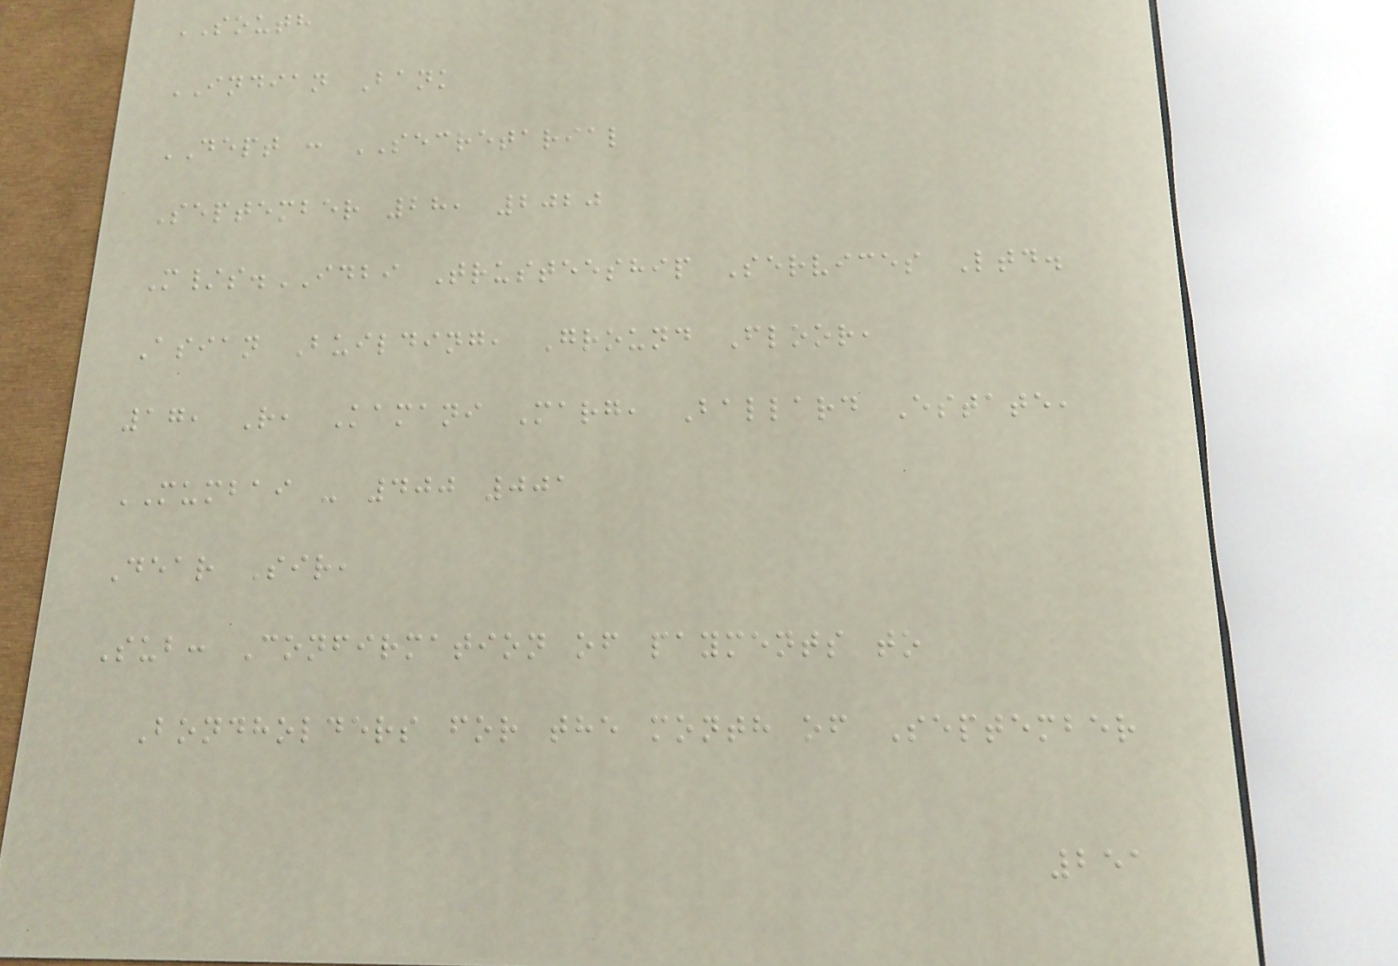SOUTH
INDIAN Bank
DEPT : SECRETARIAL
September 28, 2020
M/s.IDBI Trusteeship Services Ltd.
Asian Building, Ground Floor,
17, R, Kamani Marg, Ballard Estate,
MUMBAI - 400 001
Dear Sir,
Sub: Confirmation of payments to
Bondholders for the month of September
251
